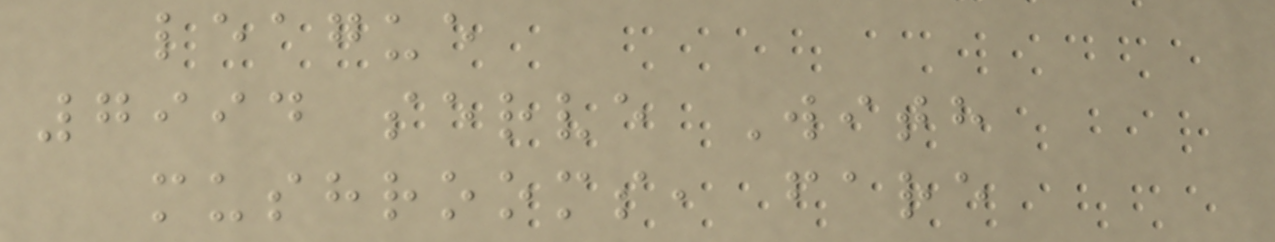league
7994 serve With
mushrooms, fare
